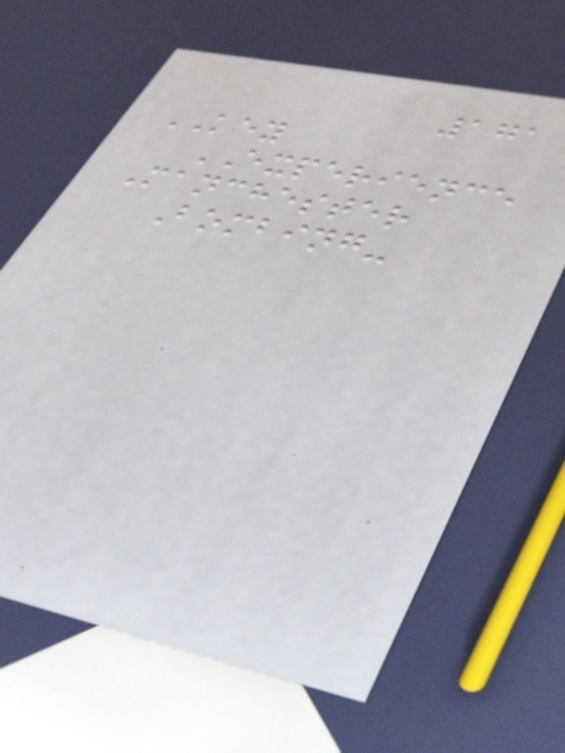171
KEY
EXPERIENCE
Manchester
Bombing-
